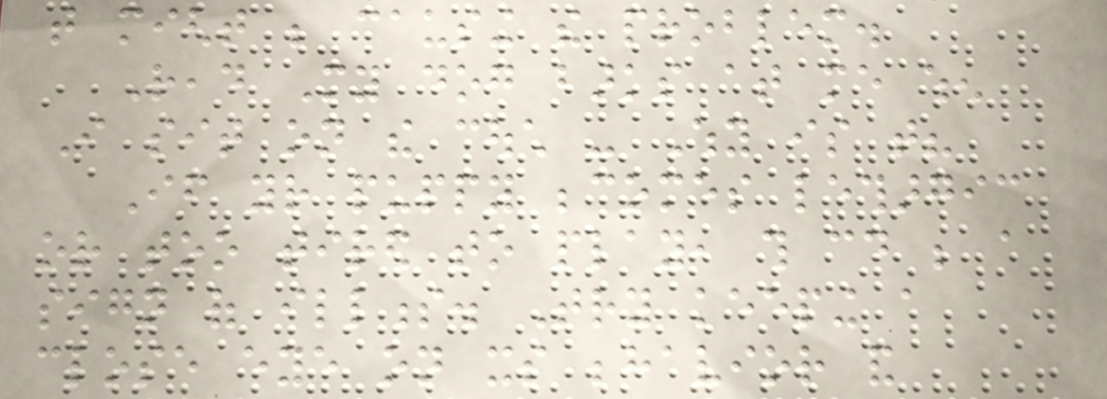that might be causing the problem.
Read My dog barks at me when
I sit on the couch - Why is that?
If your puppy becomes lethargic
or too tired to play, this could be a
sign of illness. Try keeping a
close eye on its behavior and
